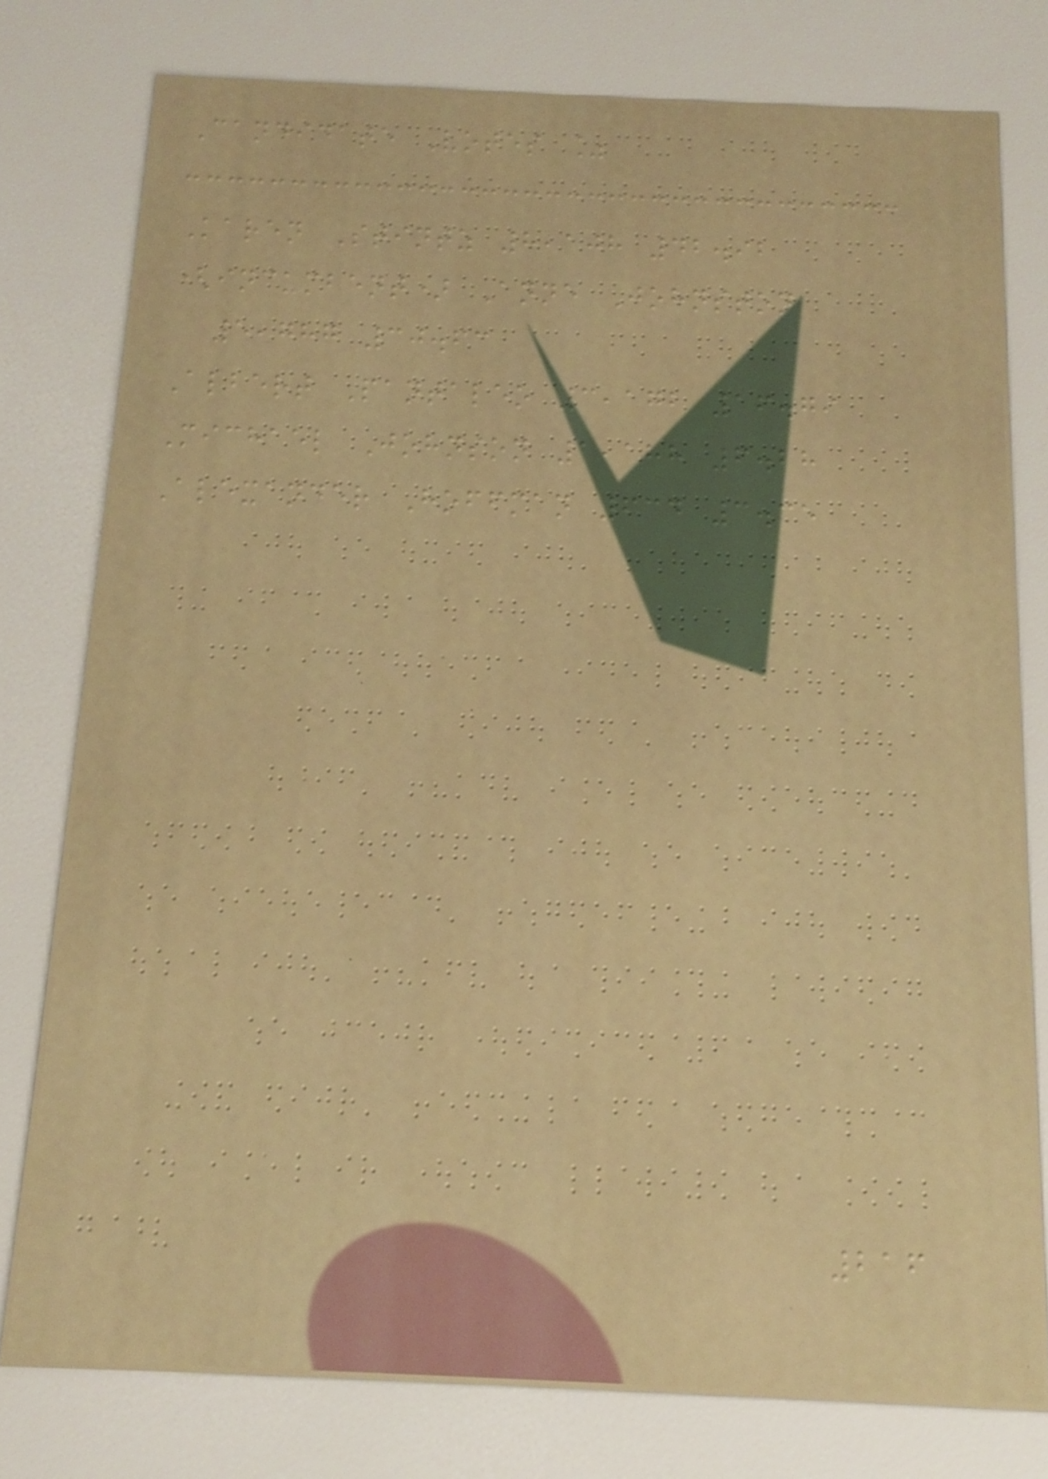Candidate Votes %
Karen Stintz 8,108 42.92
(incumbent) Anne Johnston
5,787 30.63
Albert Pantaleo 3,172 16.79
Michael Johnson 1,188 6.28
Alexander Hoffman 634 3.35
216
